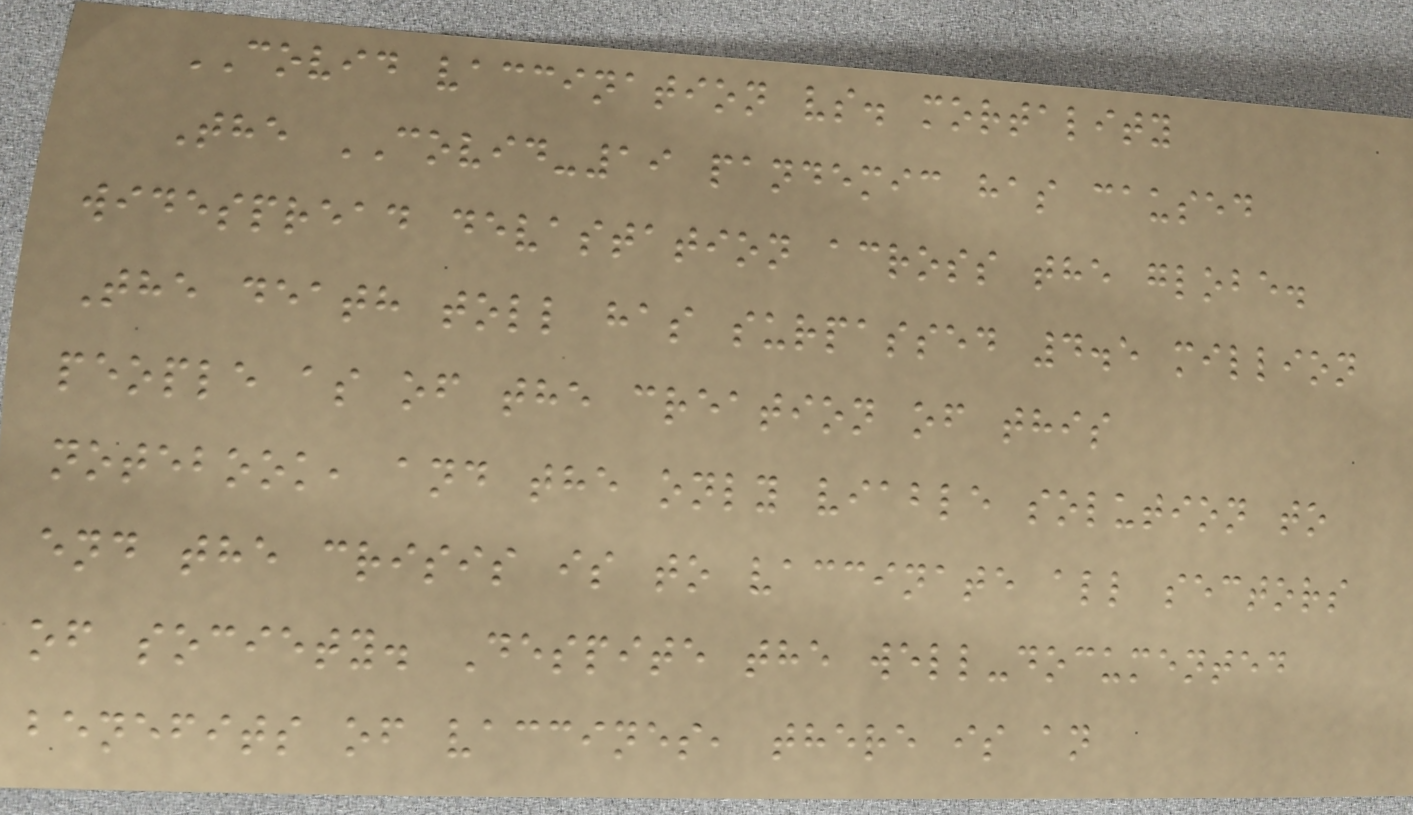COVID vaccination vs. mortality
The COVID-19 pandemic has caused
widespread devastation across the globe.
The death toll has surpassed 4.5 million
people as of the creation of this
notebook, and the only viable solution to
end the crisis is to vaccinate all sectors
of society. Despite the well-documented
benefits of vaccines, there is an
